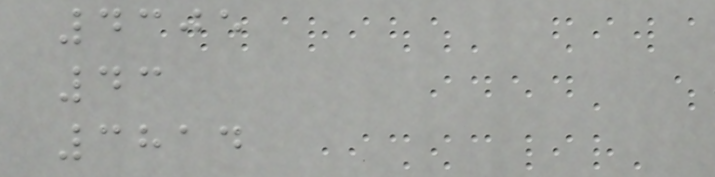4305
43
3814
